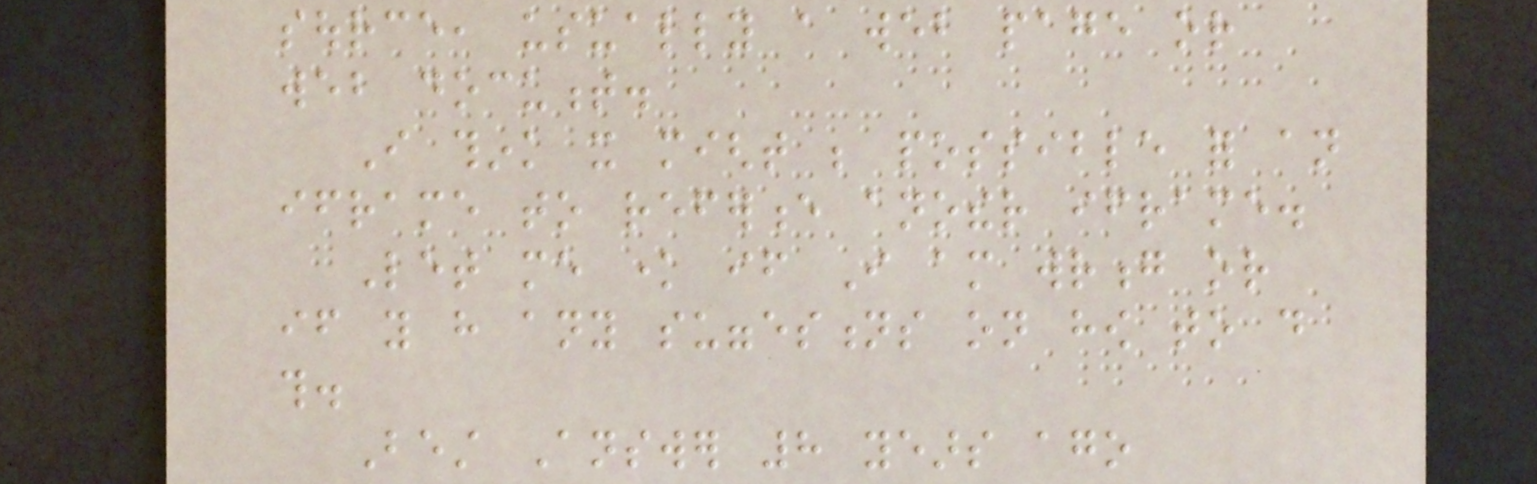source, usually a web page or
web document.
I think it might be possible for an
iframe to reference another iframe.
Let me know if I am wrong or
if you have any suggestions on how to do
this.
Best Answer 8 years ago
